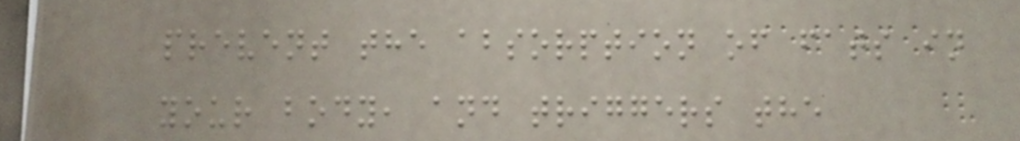prevent the absorption of fats in
your body, and triggers the
